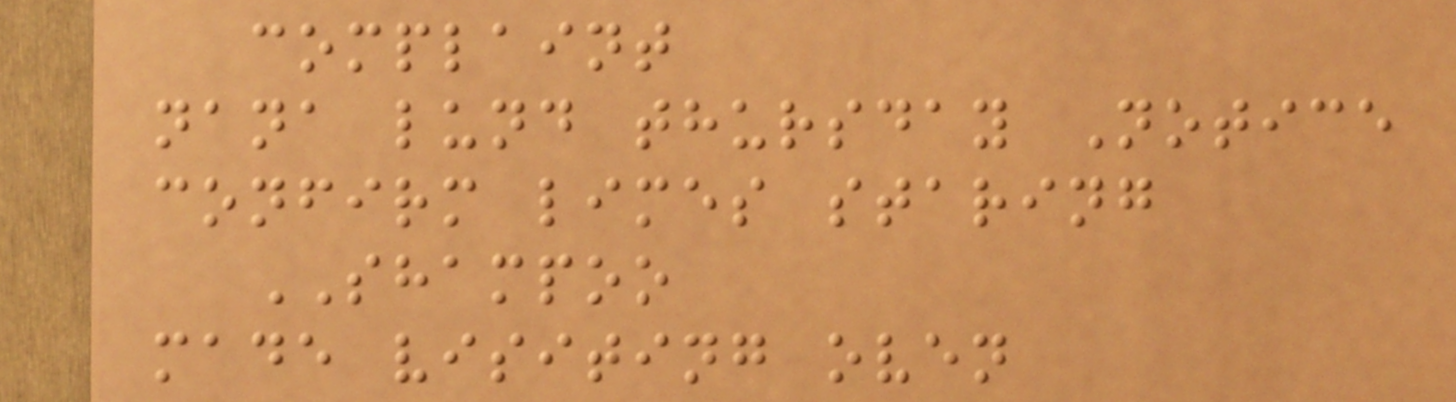complaint
nana lund thursday Notice
confirm limes staring
SHAMPOO
made visiting oven
